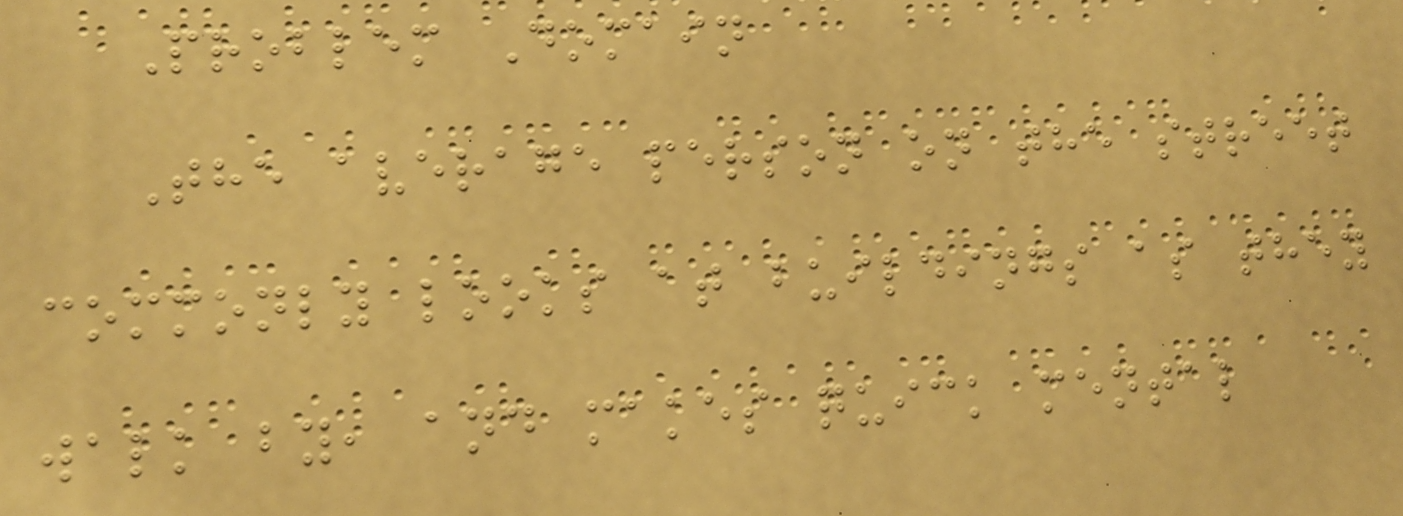Problem Domain
The average person on the street
commonly looks at buildings as they
walk by, and makes quick mental
